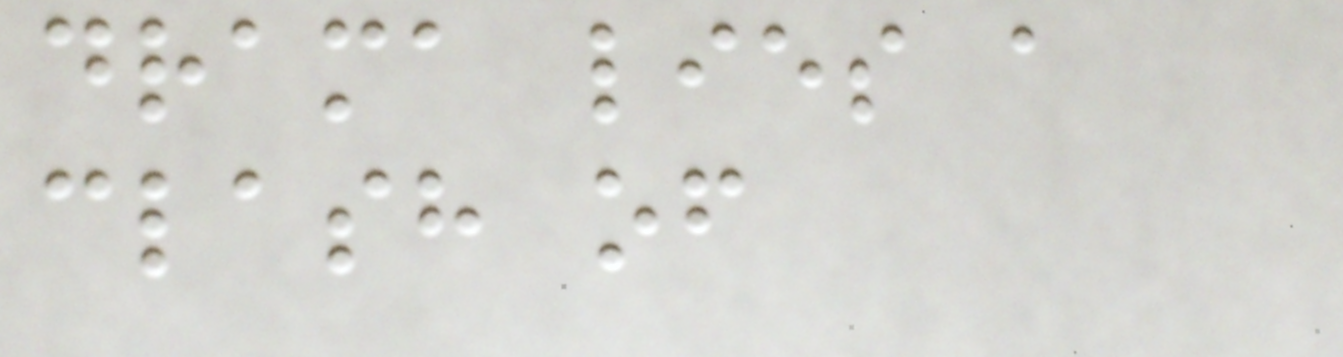drama lies a
clash of
